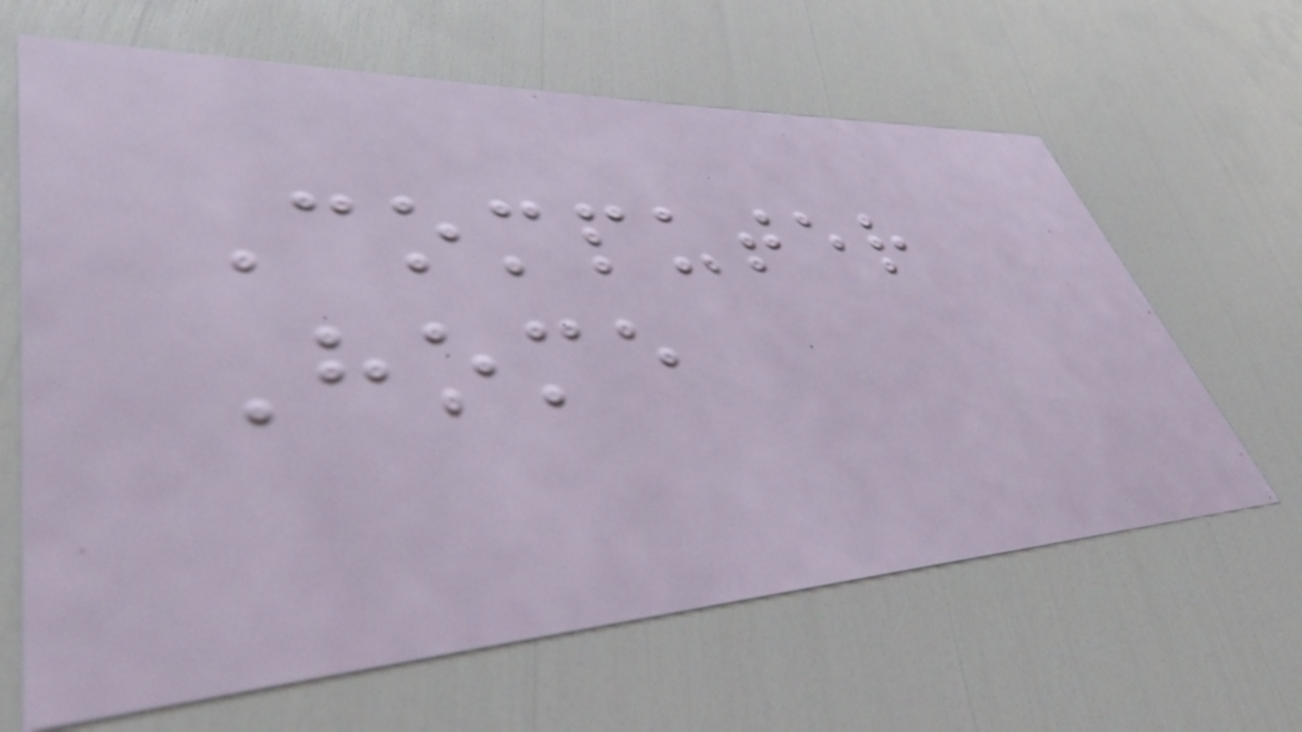Computer
Home
